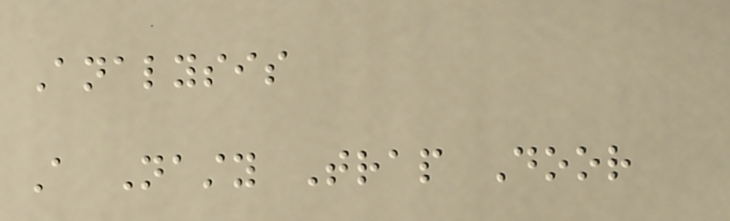Analysis
A Nasty Trap Door
